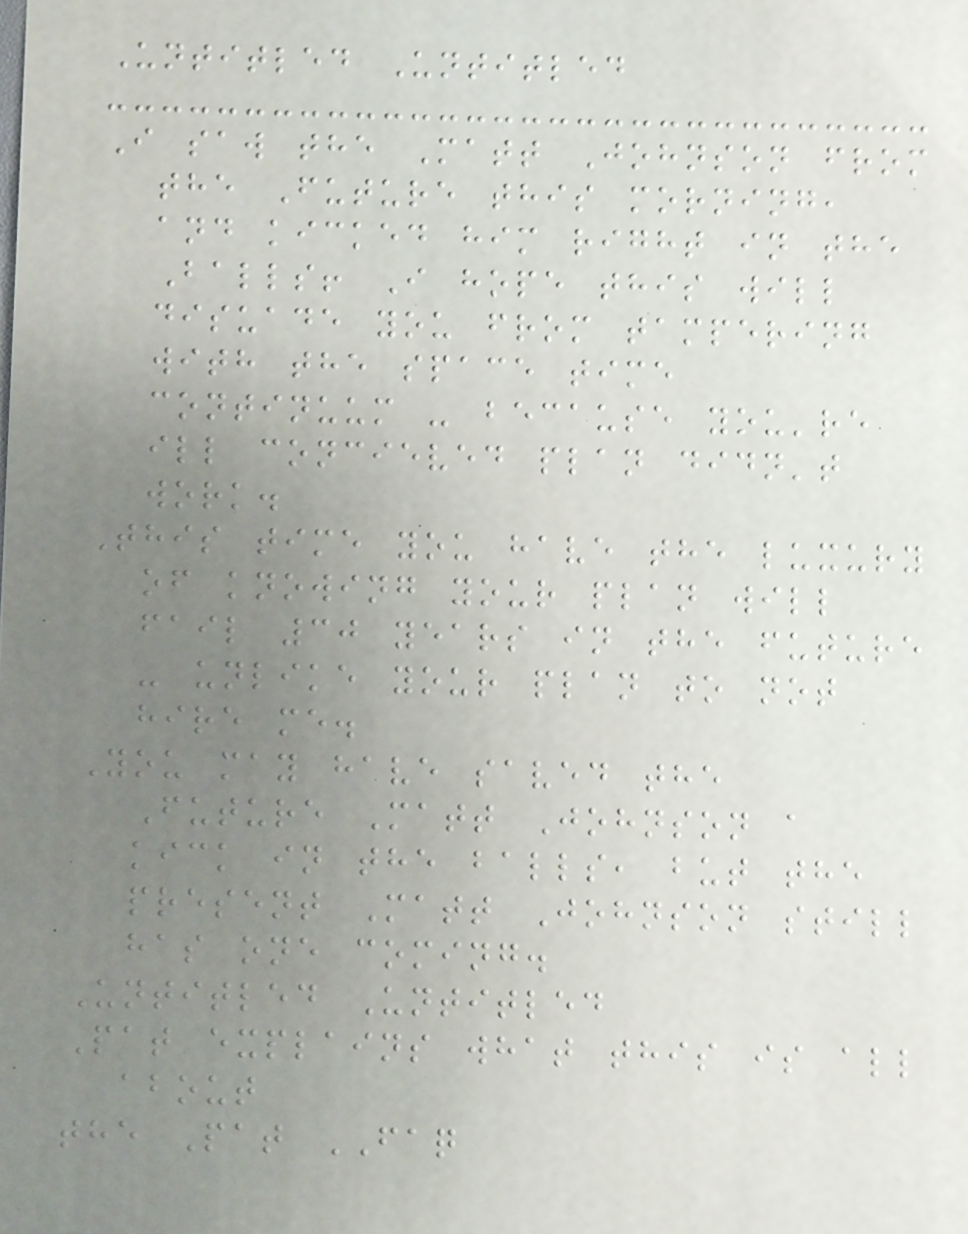Untitled Untitled
I saw the Matt Johnson from
the Future this morning,
and kicked him right in the
Balls! I hope this will
disuade you from tampering
with the space time
continuum - because you're
ill concieved plan didn't
work.
This time you have the luxury
of knowing your plan will
fail 30 years in the future
- unlike your plan to not
hire me.
You may have saved the
Future Matt Johnson a
kick in the balls, but the
present Matt Johnson still
has one coming.
Untitled Untitled
Pat explains what this is all
about
the Pat FAQ
